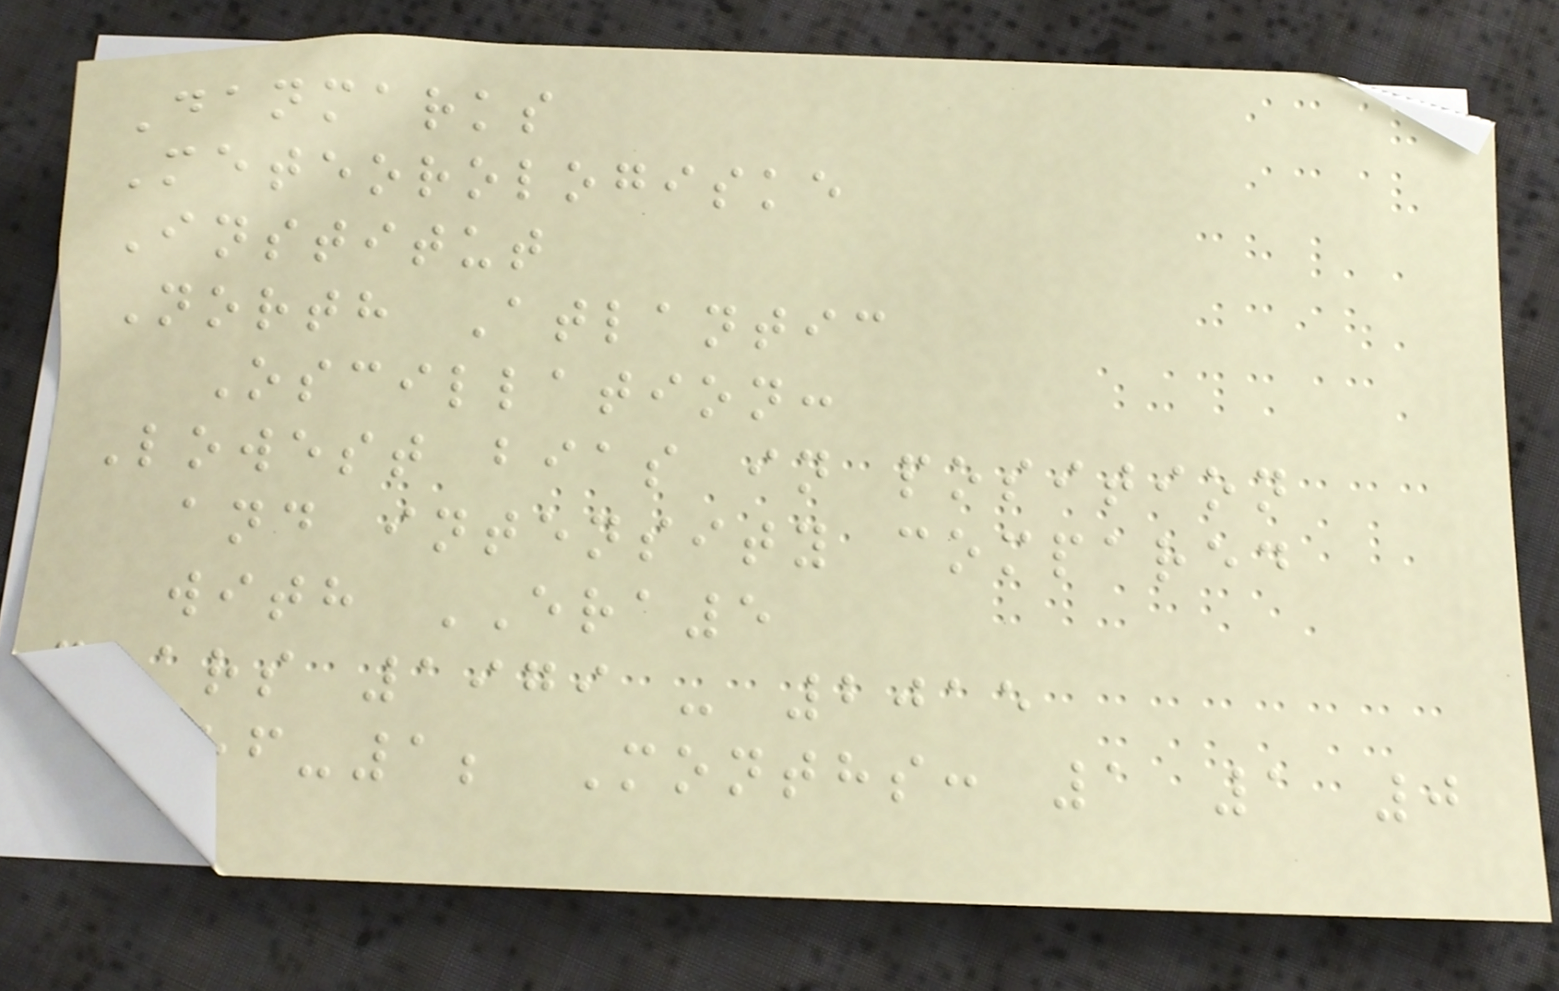Danmarks
Meteorologiske
Institut
North Atlantic
Oscillation:
Lowest bias in position
and intensity compared
with ERA5
years 1979 - 2015
EOF-1; Months: 1 1 0
